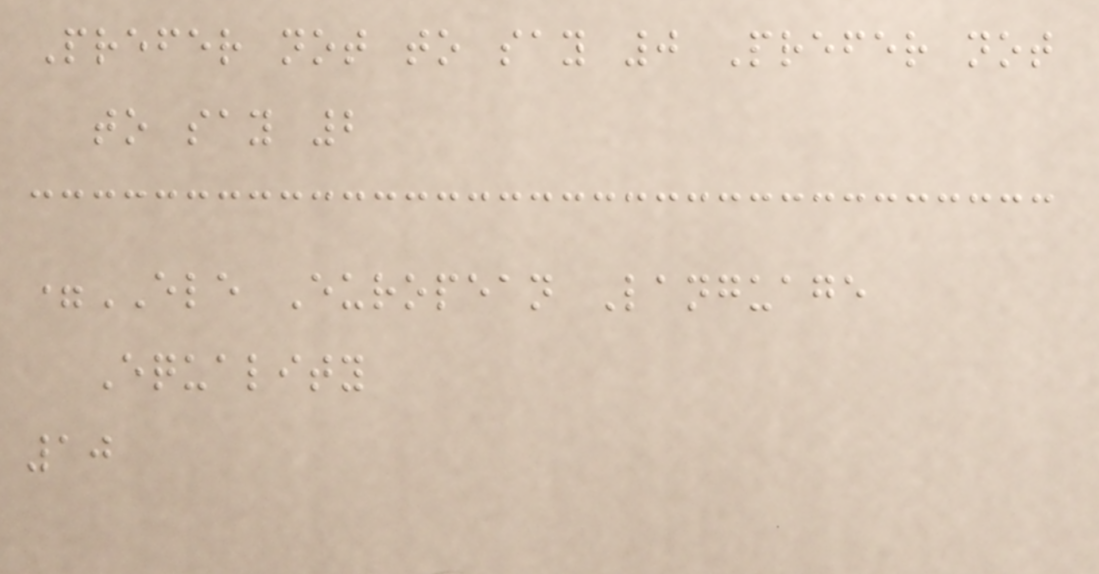Prefer not to say 0 Prefer not
to say 2
=ELE European Language
Equality
10
